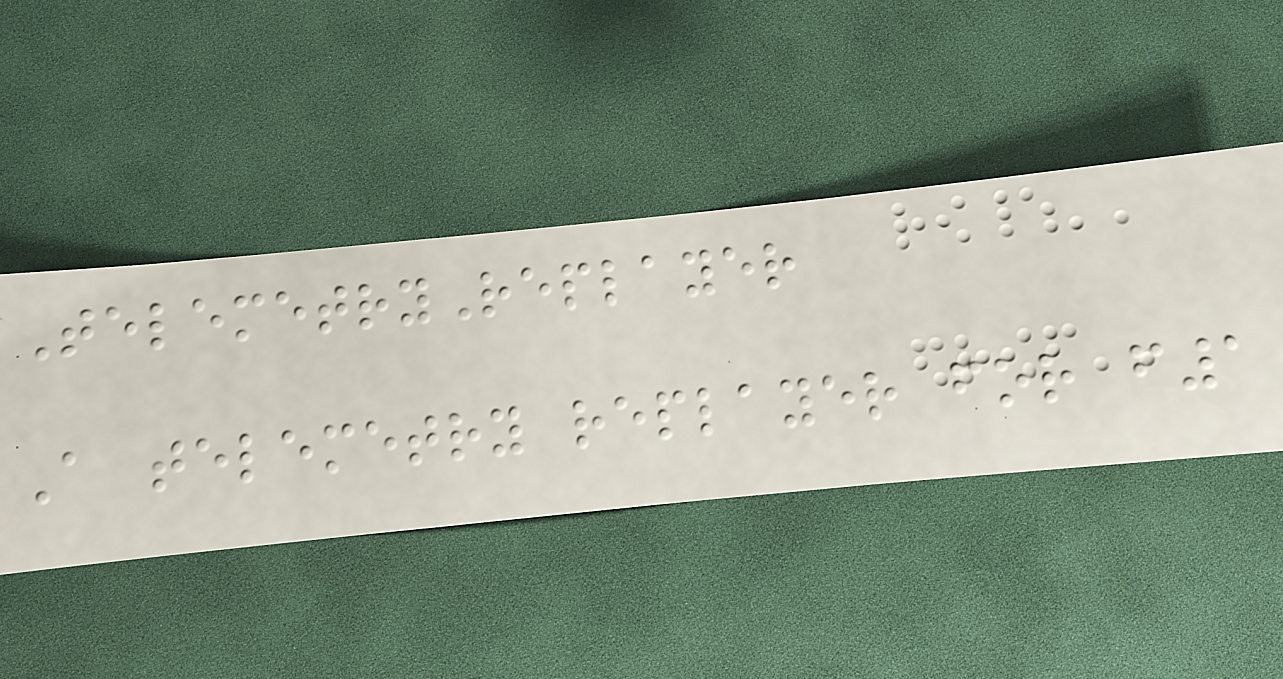TelemetryReplayer
A telemetry replayer for f1
